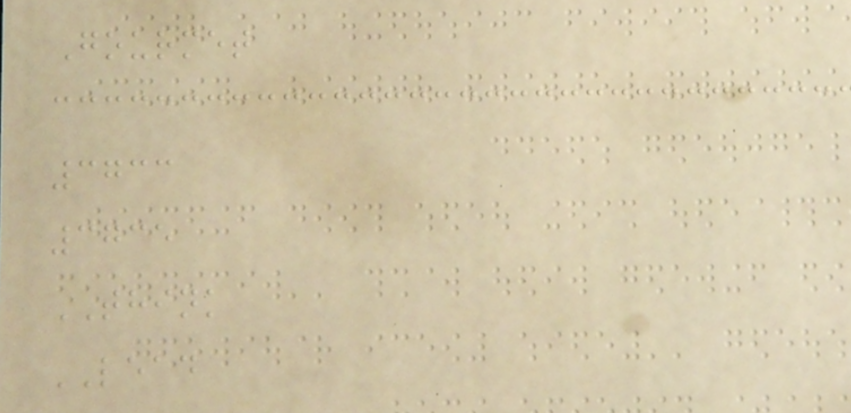Gourmet
3733
3735
THINK
LEAD
